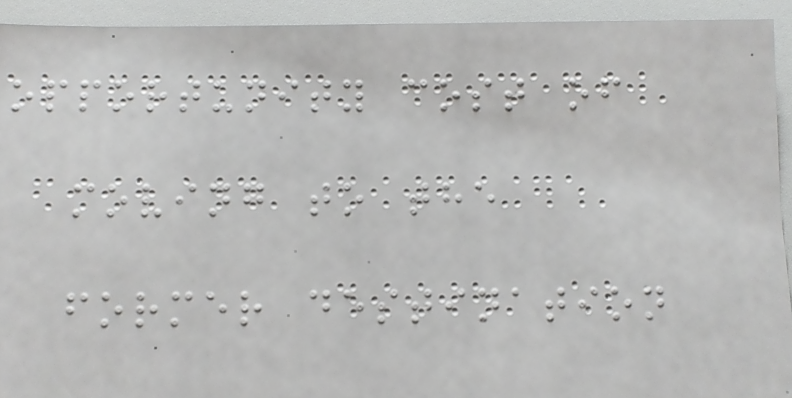opportunity cost of
moving to the
former destination
